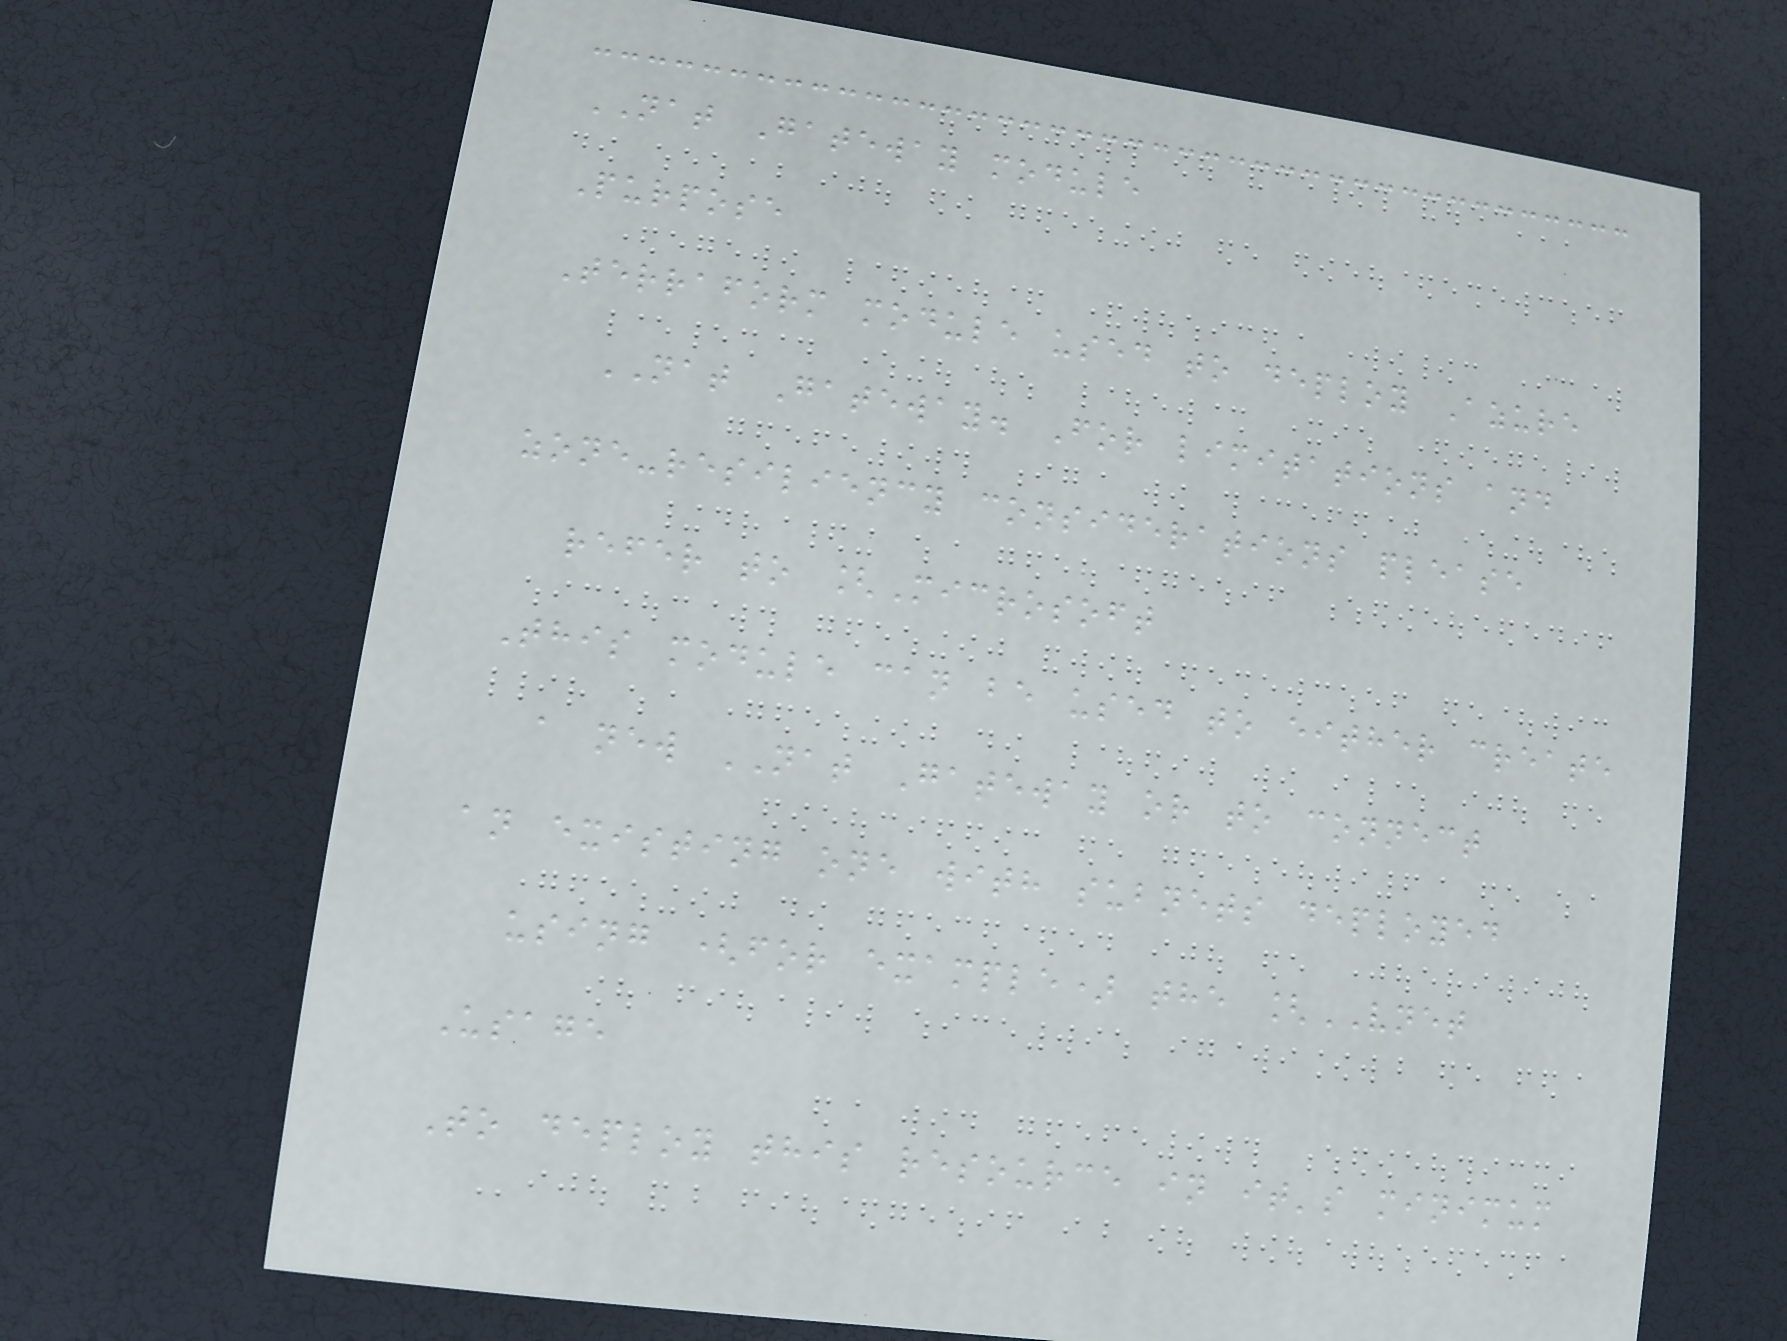NAT Gateway module
Purpose
Terraform module used to deploy Azure
NAT Gateway. For limitations and
zone-resiliency considerations please
refer to [Microsoft
This module can be used to either create
a new NAT Gateway or to connect
an existing one with subnets deployed
using (for example) the [VNET
Usage
To deploy this resource in it's minimum
